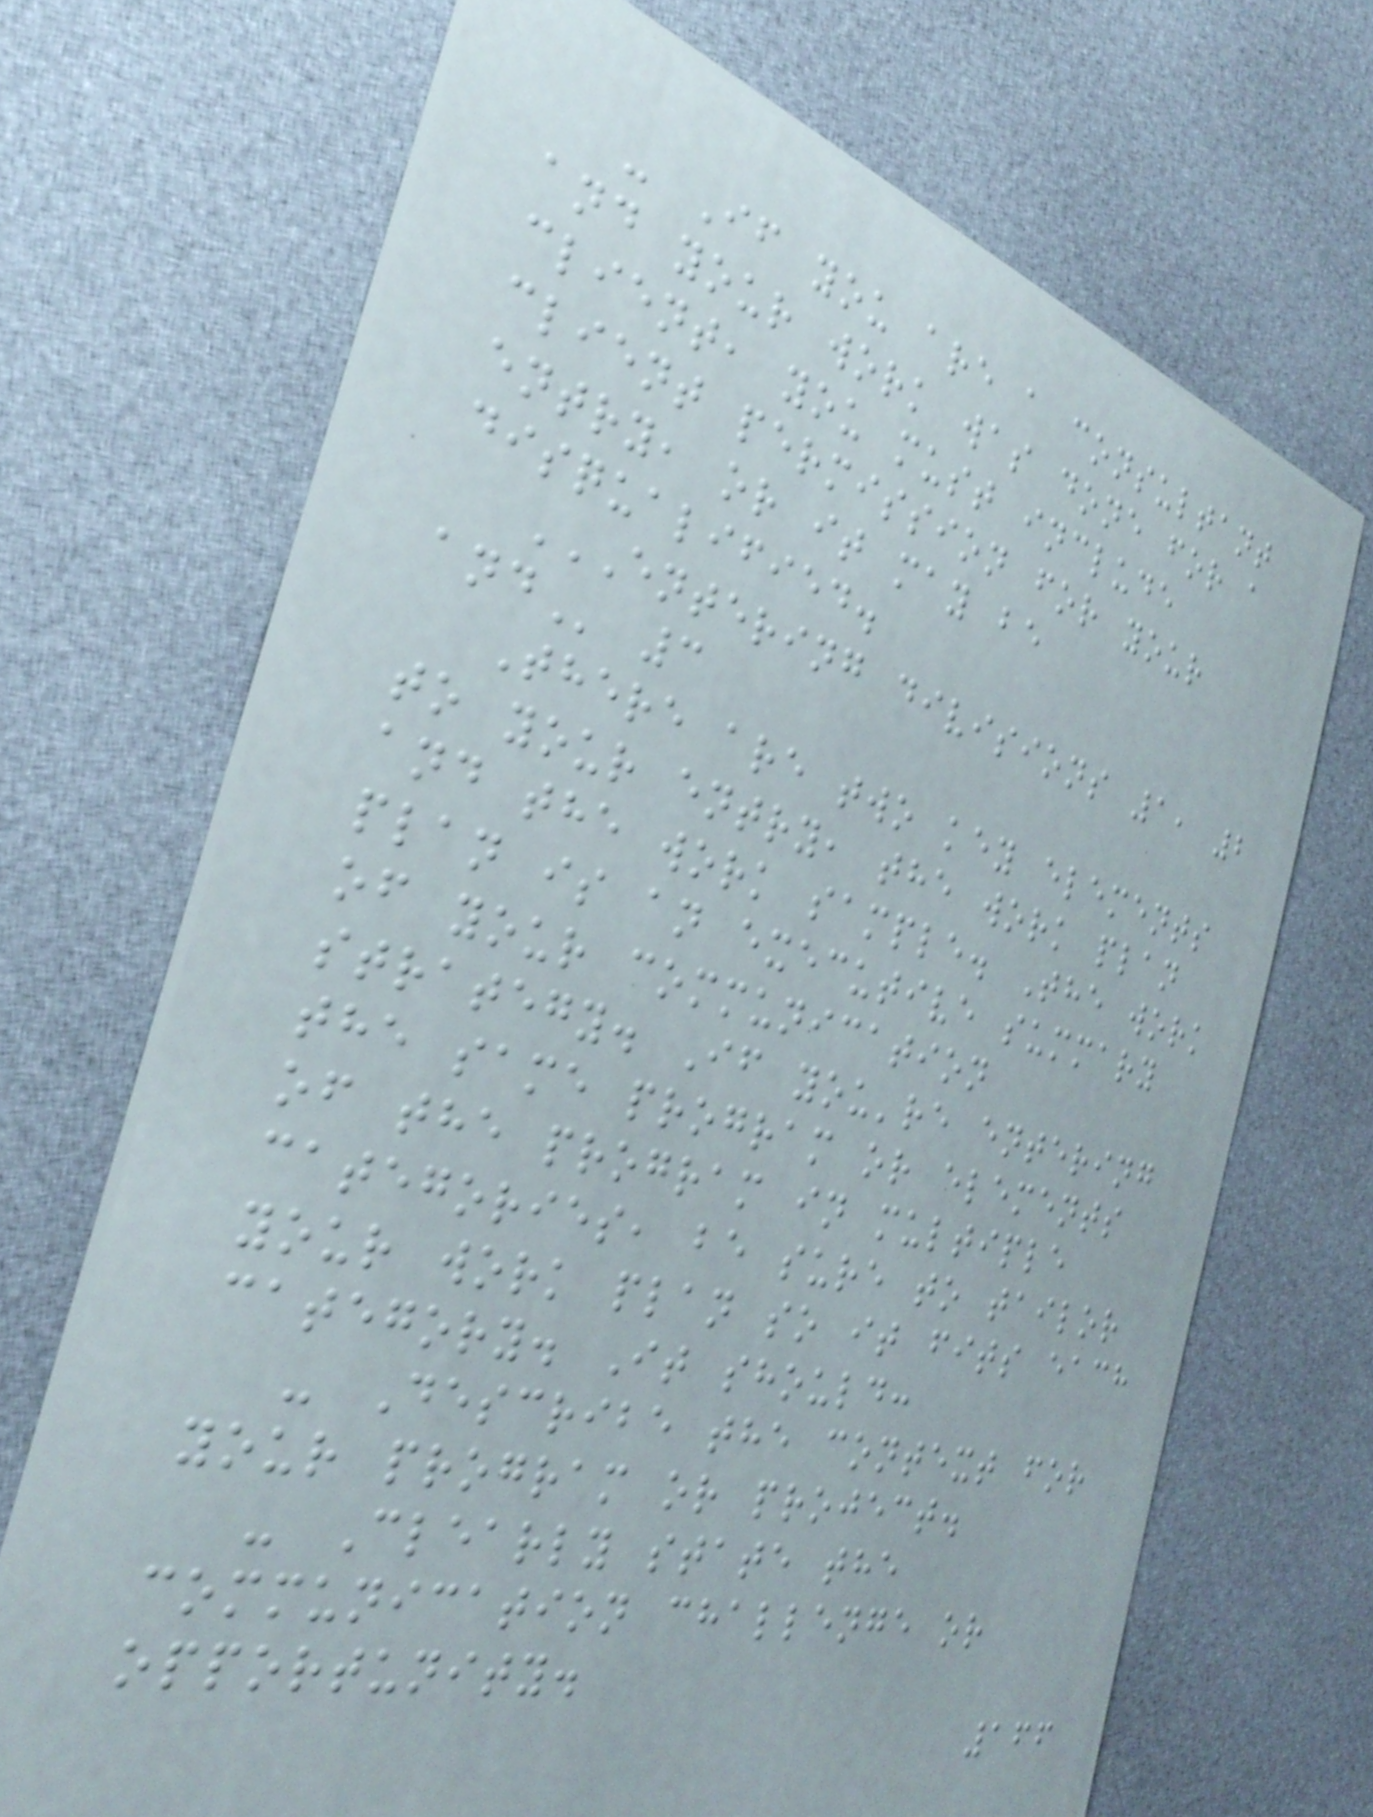- If you are a consultant
and your work was done for a
client, you must include
client permission for your
entry, or it may be
disqualified.
ENTERING DIVISIONS 1, 2
AND 3
There are two key elements
to your entry, the work plan
and the work sample. The work
plan is an executive summary
of your communication
strategy. If you're entering
the same program or elements
of the program in multiple
categories, be sure to tailor
your work plan so it fits each
category. It should:
- Describe the context for
your program or project.
- Clearly state the
communication challenge or
opportunity.
166
